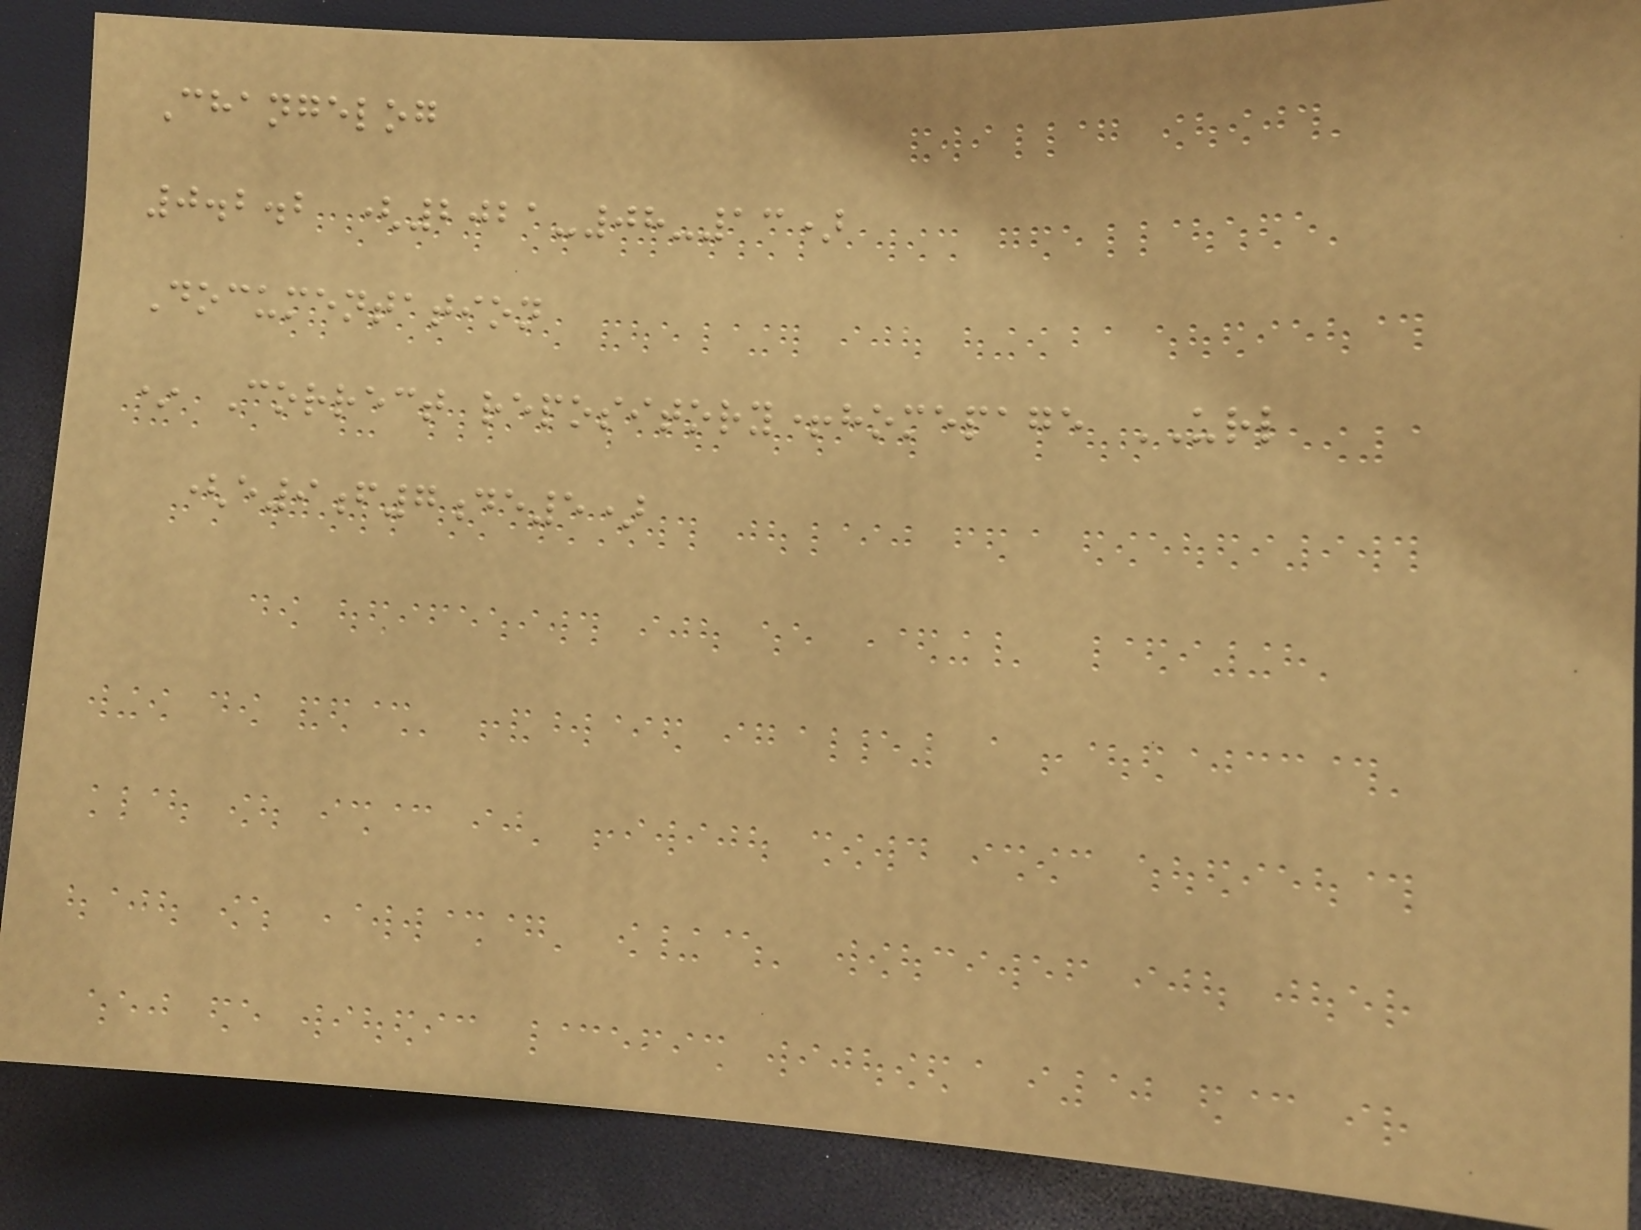Changelog
0.2.2 (2021-08-13)
Documentation
* Correct repository+homepage URL
(e9f7de5)
